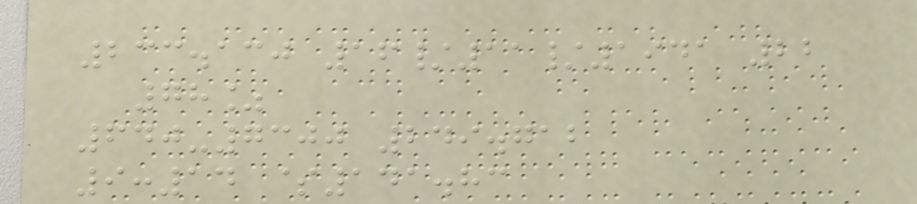233.130 16/11/1941 22
78%
640-7300 249.712
9:14 $141.83
